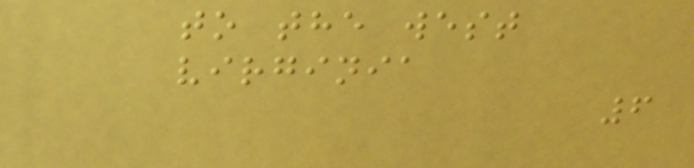to the west
virginia
6
